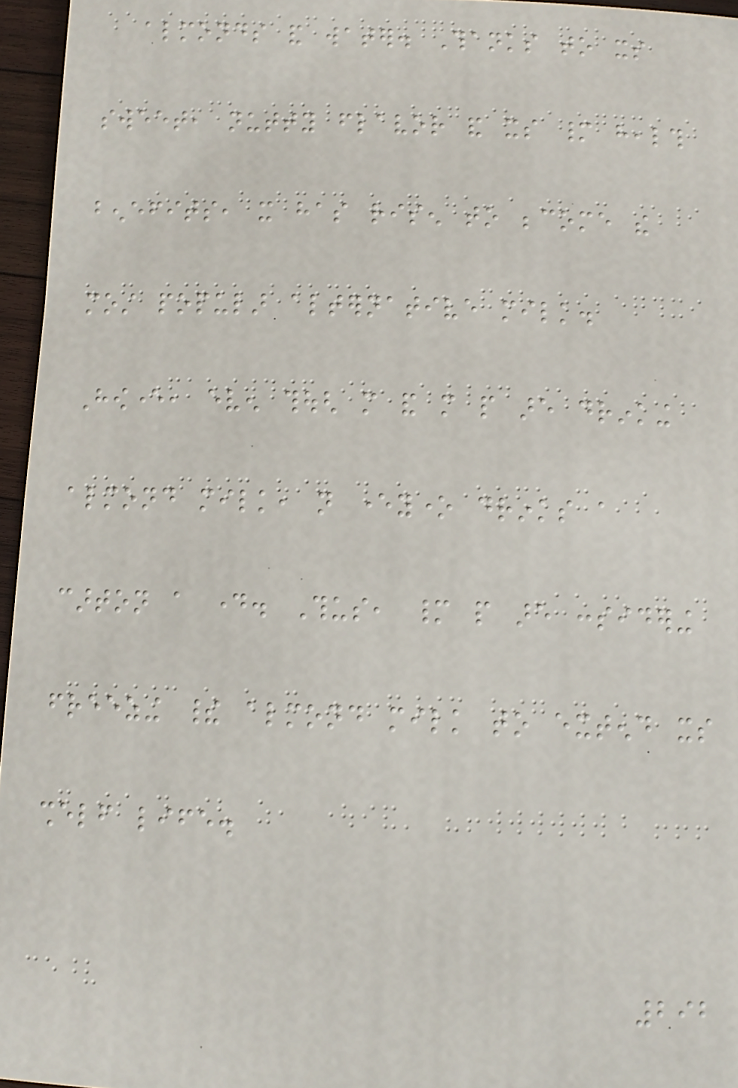almonds and water. Thanks to its
sweet, nutty flavor and its many health
benefits, it has risen to become the
most popular alternative milk.
However, even though more and more people are drinking
almond milk, not everyone drinks a
carton a day. Thus, many people are considering
freezing their almond milk to extend its
shelf life.
292
